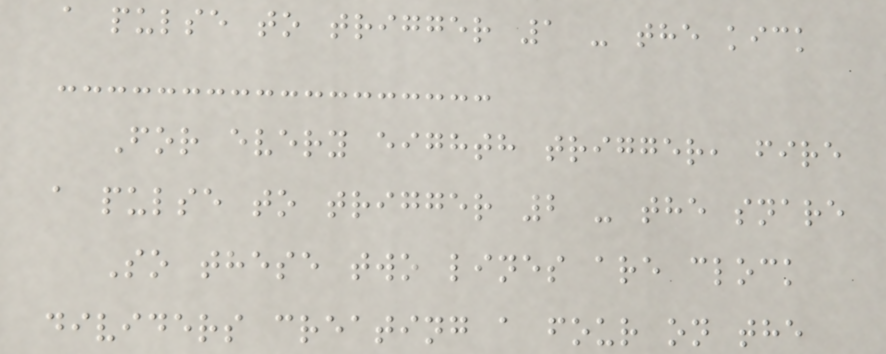a pulse to trigger 1 - the kick
For every eighth trigger, fire
a pulse to trigger 2 - the snare
So these two lines are clock
dividers creating a four on the
